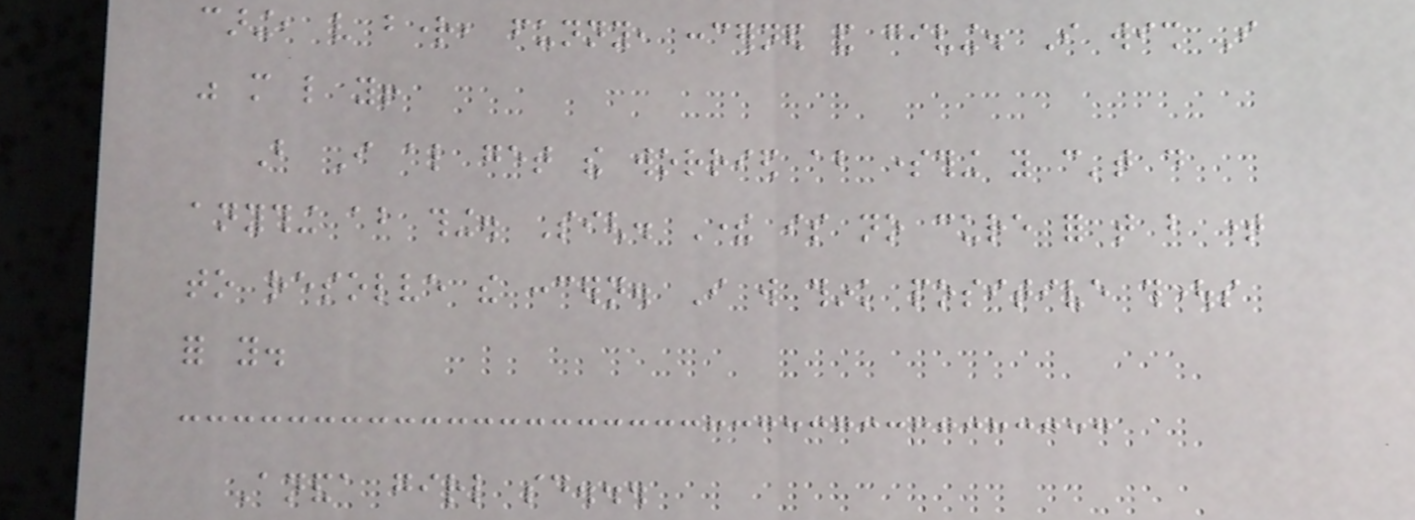caring, very bright, funny, concerned and giving. I wish I
was more like you!
But I also get the worried about something you can't do
anything about thing. Sigh. There is no cure for that but time
to resolve the concern. I will think positive thoughts
for you.
Ananda girl said...
